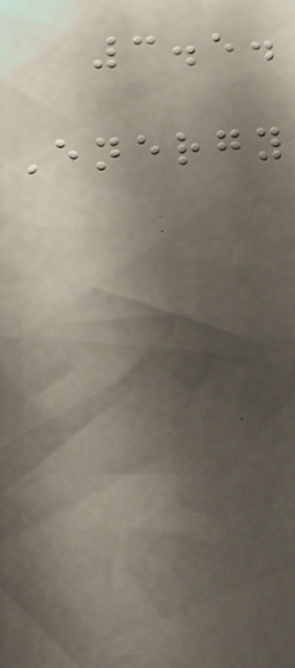3.5.
Energy
